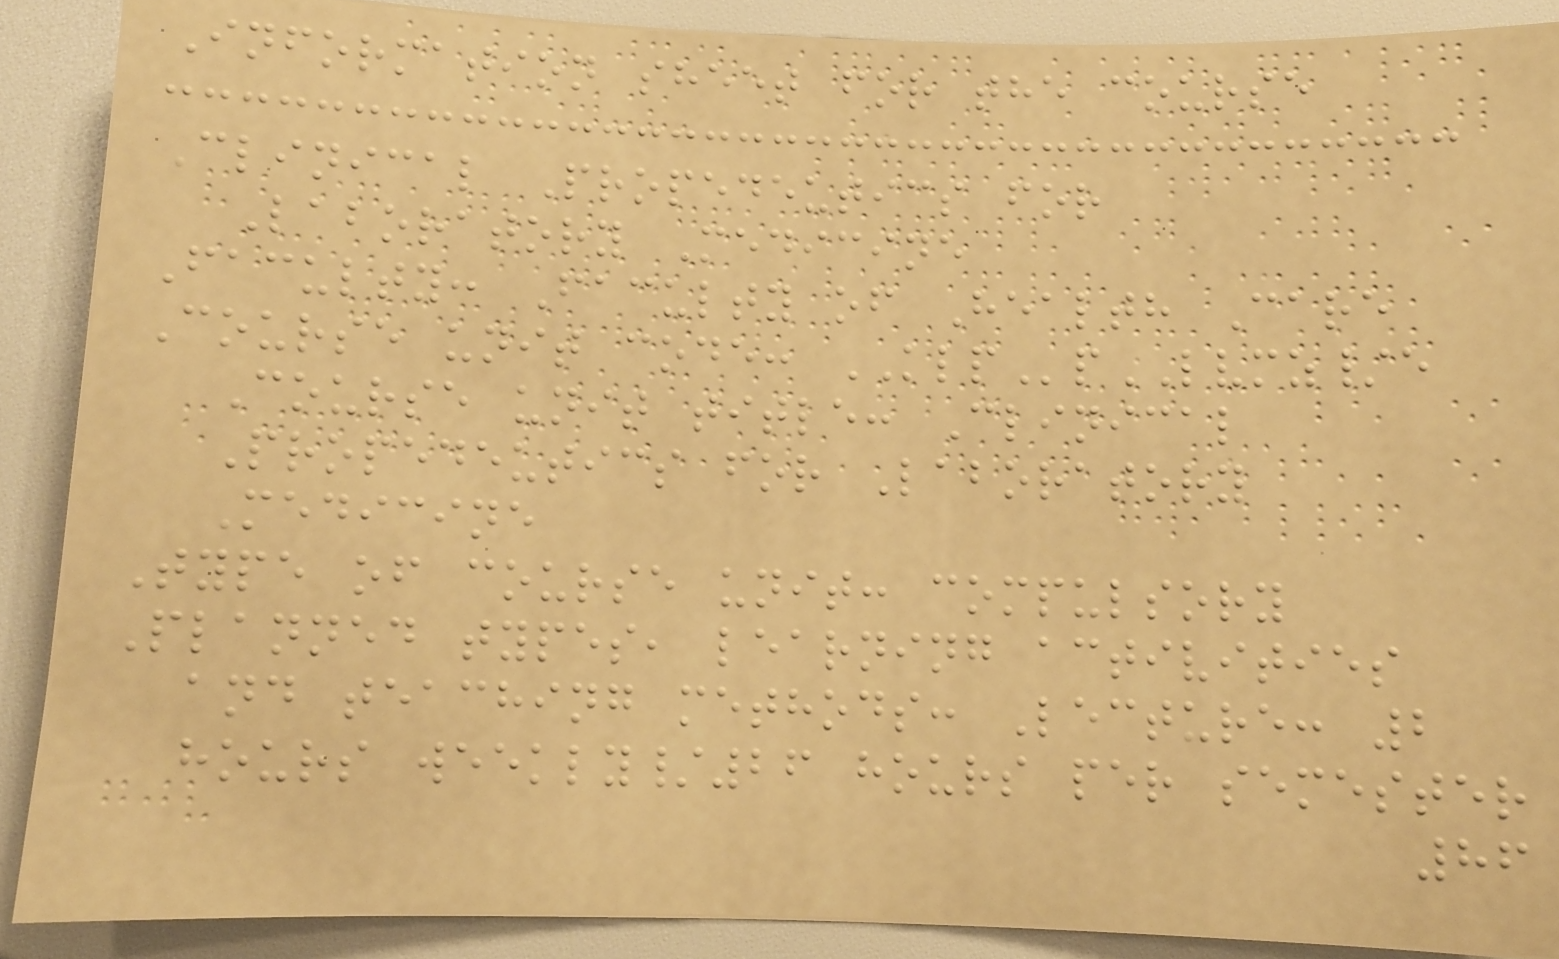Information sheet for the course
Clinical Propedeutics for
Laboratory Medicine
Faculty: Faculty of Health Care
Course unit code: KLPpLVMZ/e
Course unit title: Clinical
Propedeutics for Laboratory
Medicine
Type of course unit: compulsory
Planned types, learning activities
and teaching methods: Lecture: 2
hours weekly/26 hours per semester
86
